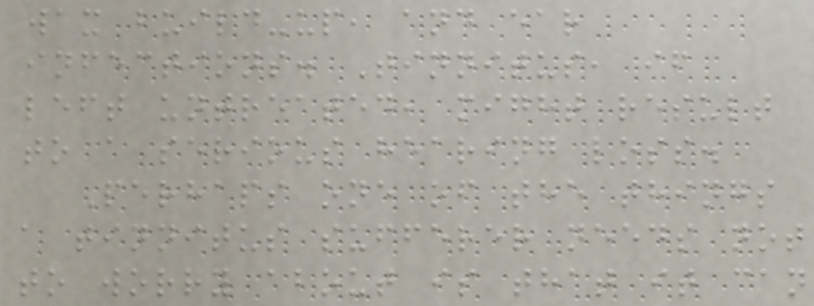wax build-up, and ear
infections. Tinnitus, if
left untreated, might result
to a serious hearing loss.
Perhaps one of the things
a tinnitus sufferer needs not
to worry about is that it can
